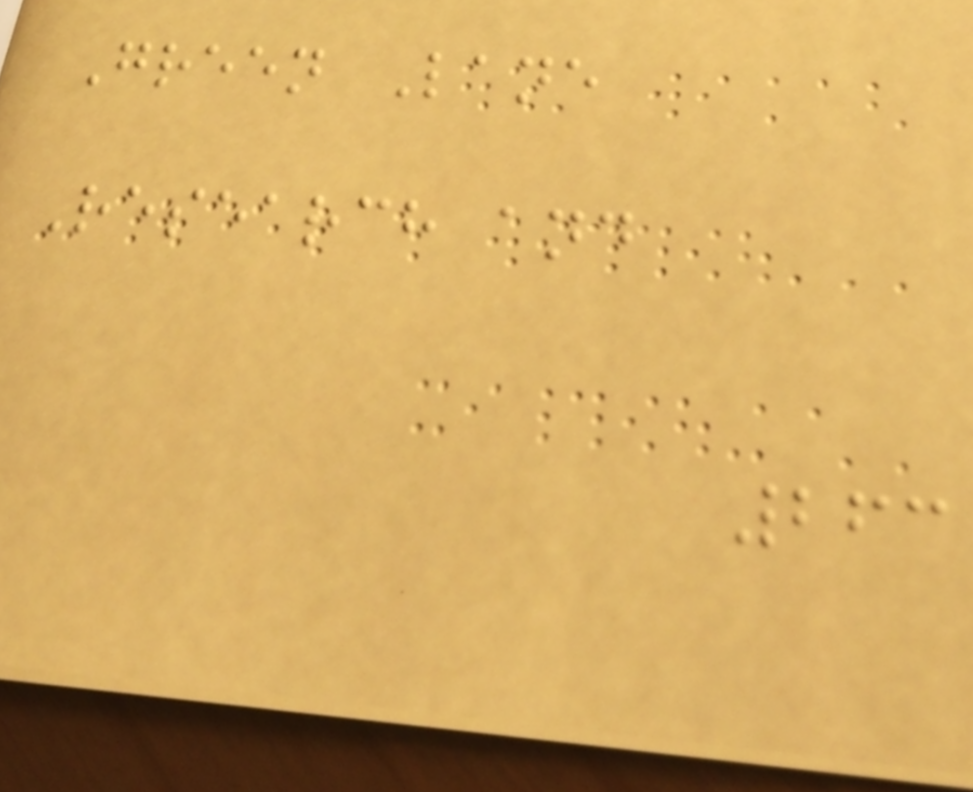Green Lane
Research and
263
